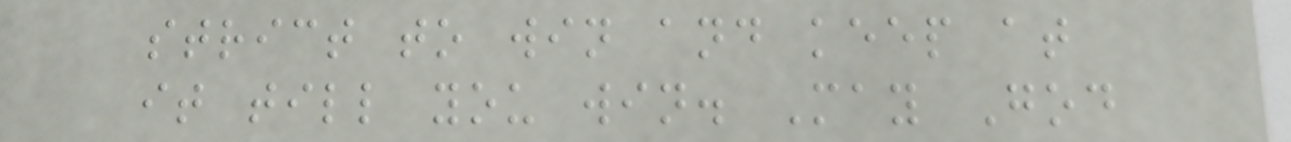strict to win and keep at
it till you win. May God
